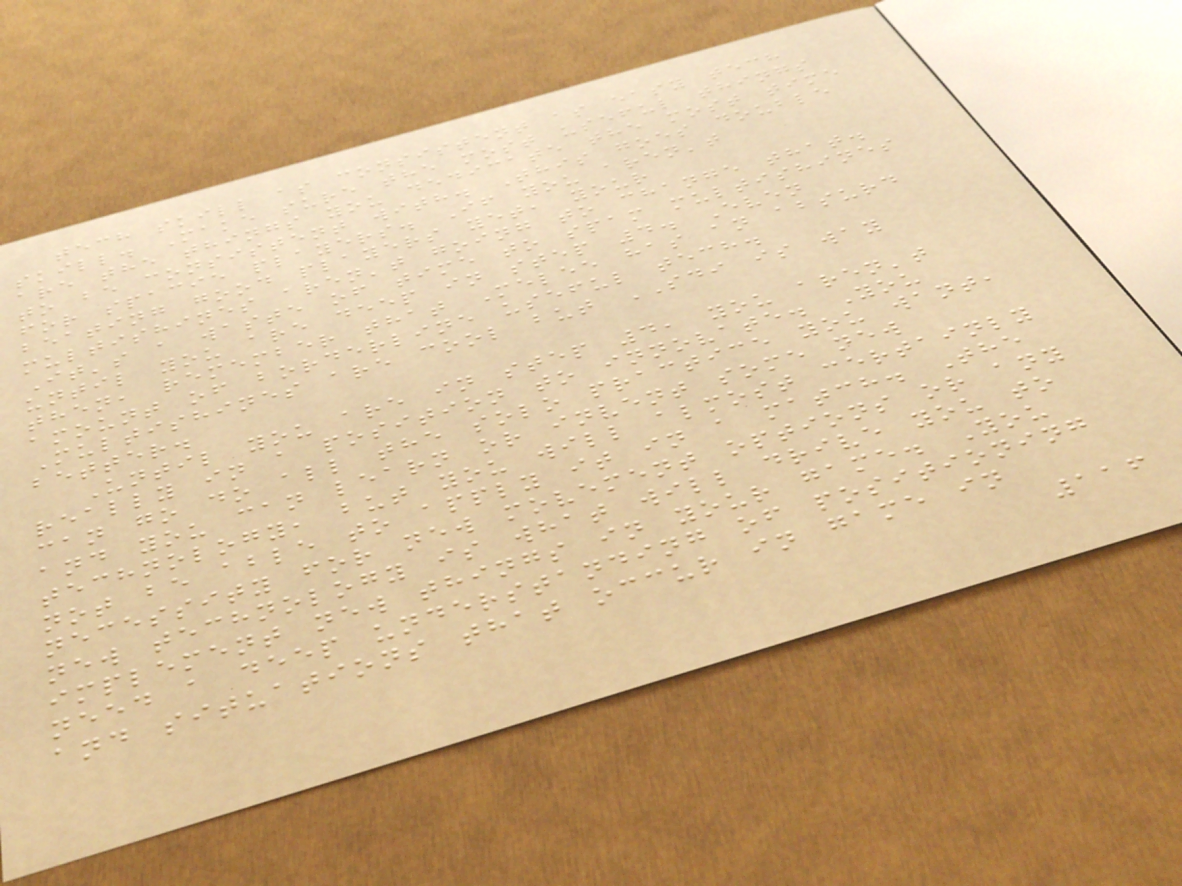tech skill as consistent as easy tech
skill. Make sure the most useful things
are the things you dedicate the most time
to be consistent with. This goes double
for spacie players. If you aren't
beating good players yet, your
multishines aren't going to change that.
It's a waste of time to spam multishines
until you are deep in step 4. Even
then, remember that Melee has an absurd
amount of borderline useful tech.
Multishines are cool but SDI is way
better.
Until you are in step 4, you aren't
really in a position to innovate. You
can go do all the solo practice you want,
and you can learn or invent some new
technology, but you will almost certainly
not be able to apply it in a match. The
necessity for new movement options or any
new technology is what will drive you to
implement new things in your game. You
need a deep understanding of positioning
and situations that occur in game in
116
